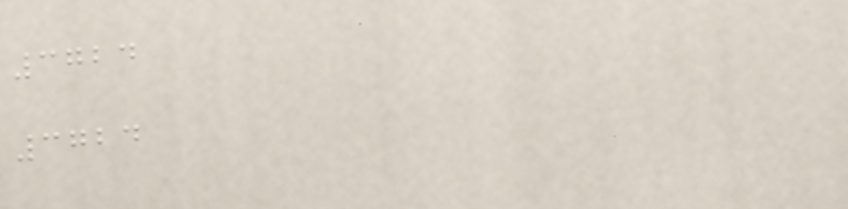3724
3724
